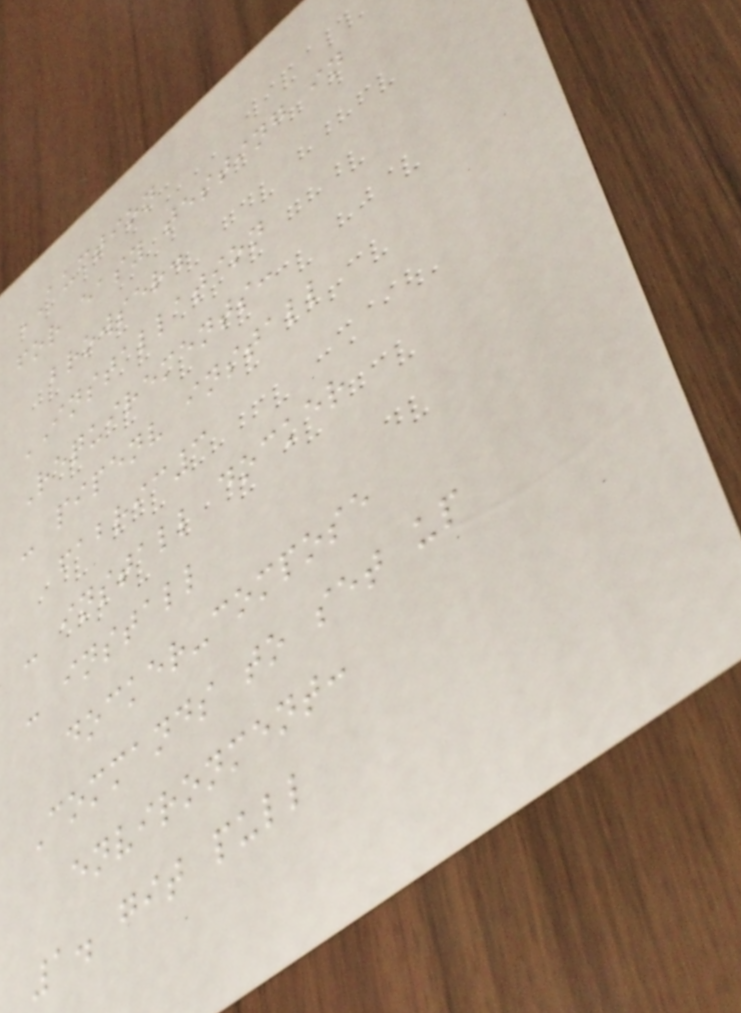AUCTION
for easy testing in
browser.
INSTALLATION
Requirements:
- pipenv install
fabric3
- install docker
- install
docker-compose
Commands to set up
environment:
1. git pull
